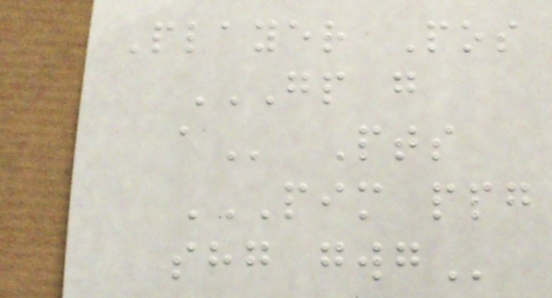Player Pos
GP G
A Pts
PIM PPG
SHG GWG
